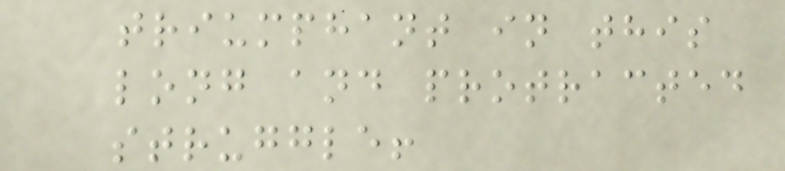triumphant in this
long and protracted
struggle!
